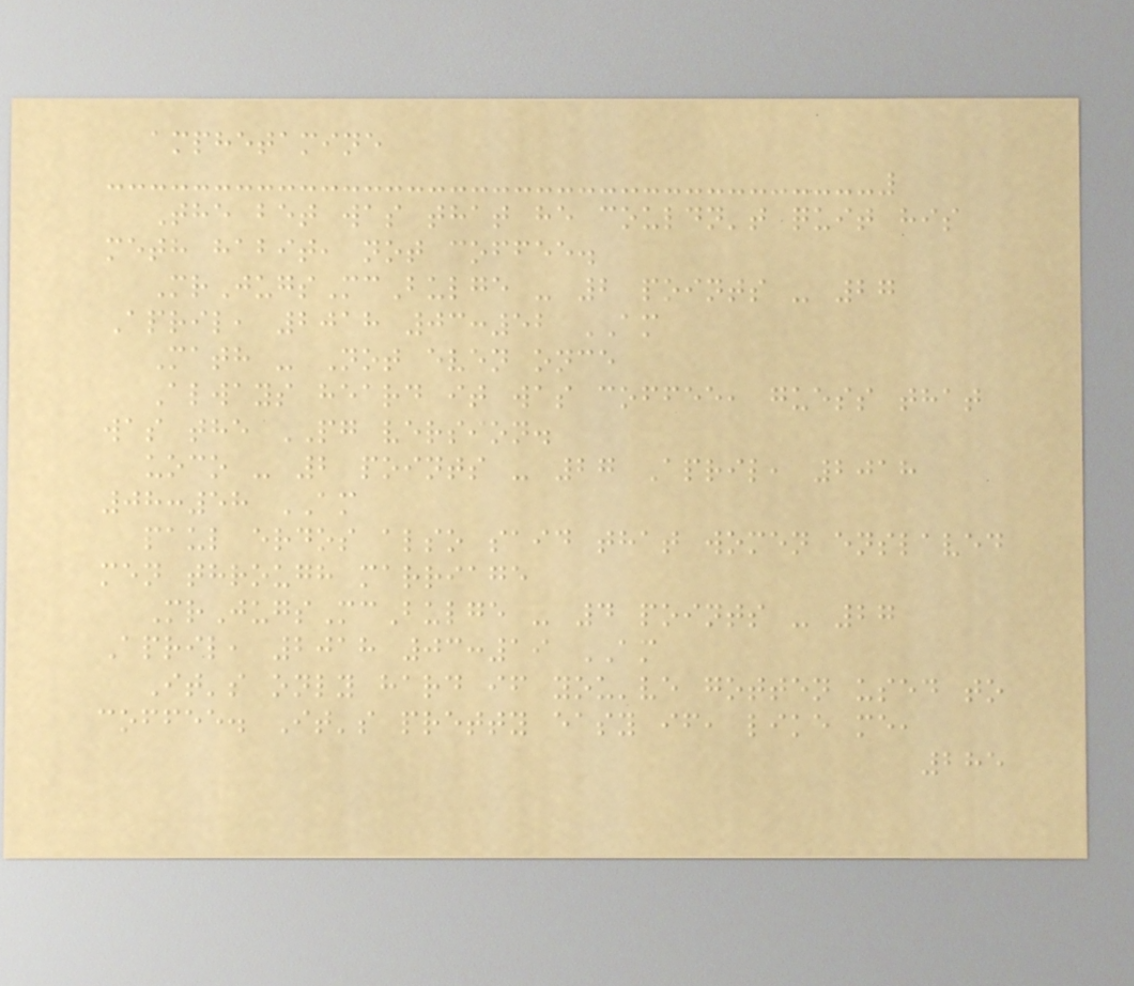amphetamine
The bet was that he couldn't quit his
meth habit, not coffee.
MrJugsMcBulge - 2 points - 27
April, 2018 03:52 AM
Math - Not even once
Always heard it was coffee, guess that
was the PG version.
uoco - 2 points - 27 April, 2018
08:58 AM
paul erdos also said that women enslaved
men through marriage
MrJugsMcBulge - 4 points - 27
April, 2018 03:19 AM
It's only hard if you've gotten used to
coffee. It's pretty easy if, like me,
285
